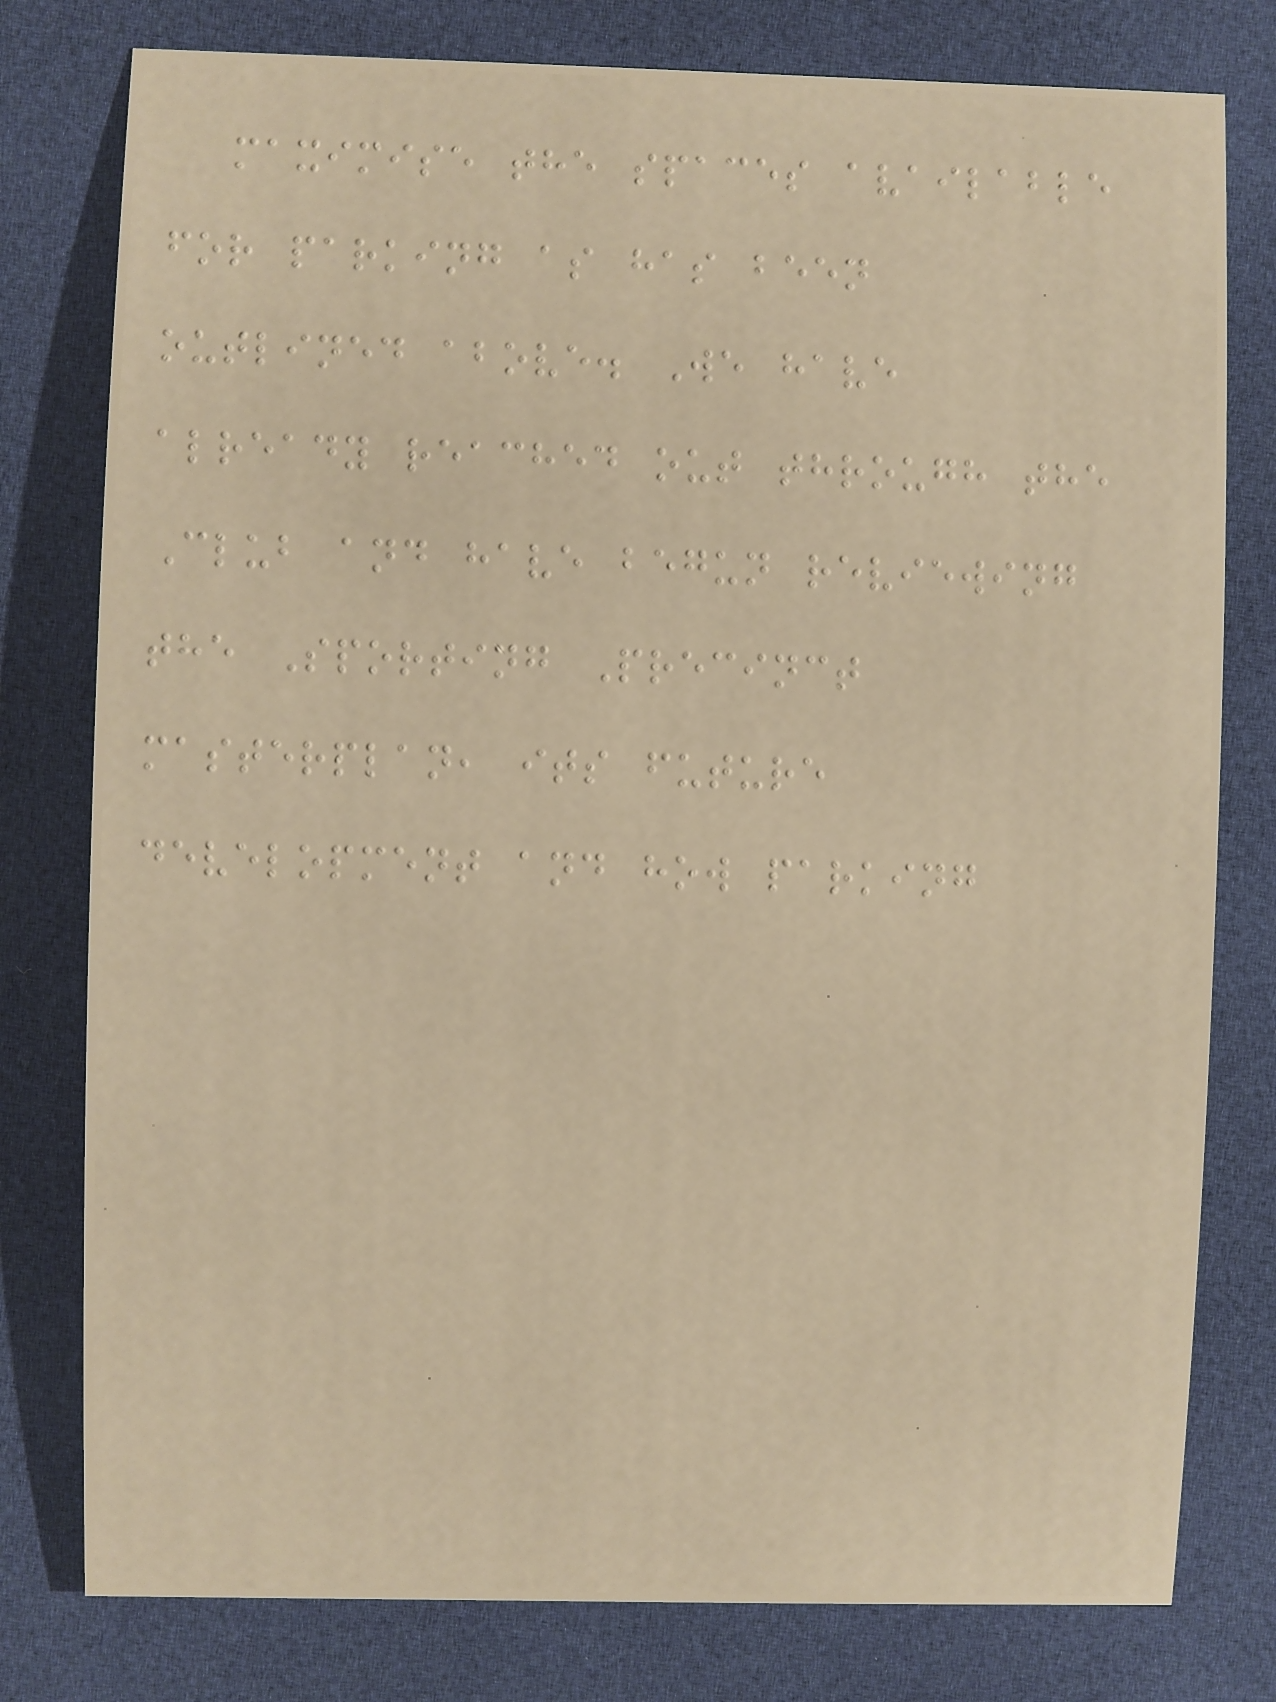maximise the spaces available
for parking as has been
outlined above. We have
already reached out through the
Club and have begun reviewing
the Sporting Precinct
masterplan, its future
development and how parking
